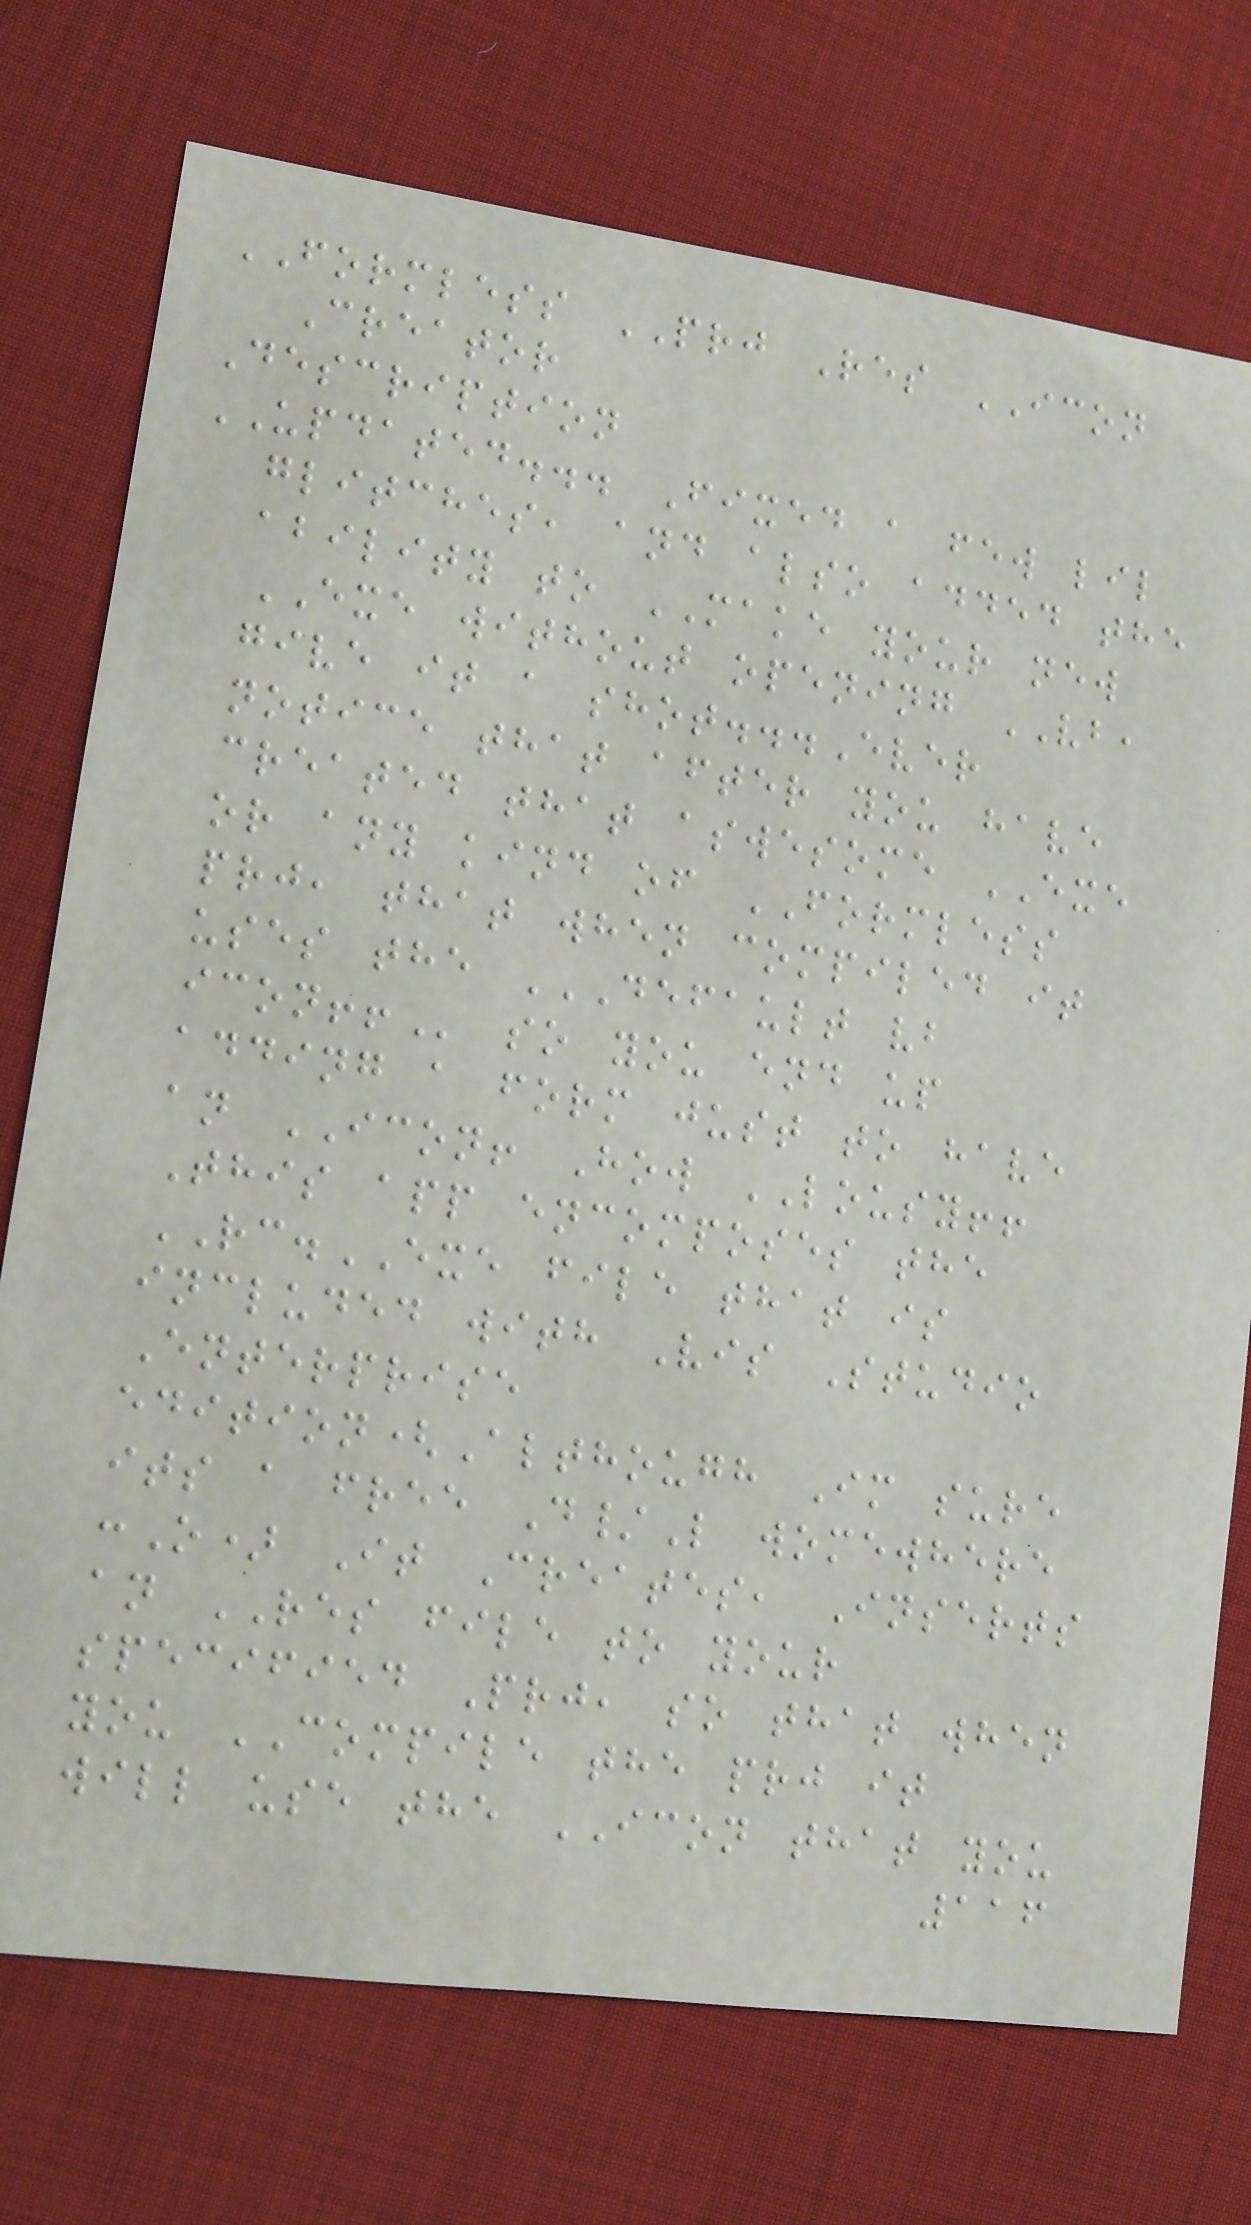FORMLESS PRJ Res ICON
Creator
Description
UPDATED... Fixed a few lil
glitches, and also added the
ability to MAKE your new
EXE without opening VB,
give it a shot...Ever
notice that after you have
created that aswesome EXE
or any kind of FORMLESS
prj, that when compiled it
uses the DEFAULT VB
ICON!! so you end up
adding a form just to have
an ICON! How LOUSY!!
This app encomposes the
RC.EXE file that is
included with Vis Studio
Enterprise
edition(Although Im sure
its a free D/L womewhere
:O) It Creates, Inserts
an RES file to your
specified Prj, so that when
you COMPILE the prj it
will use the ICON that you
116
